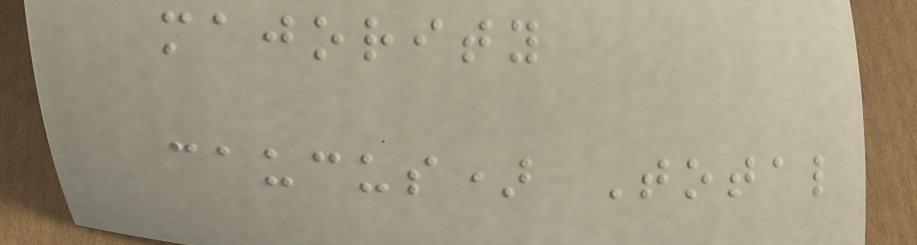majority
caucus) Total
